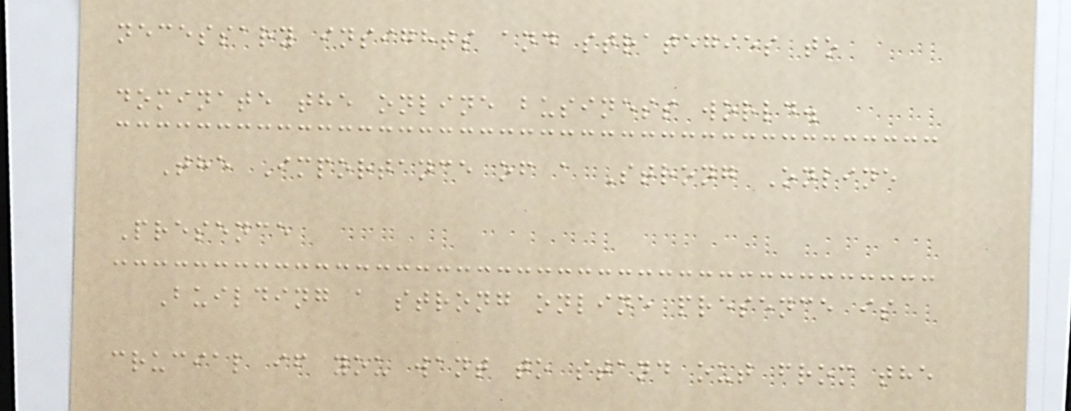necessary insights and strategies to
dominate the online business world.
The Importance of a Strong Online
Presence
Building a strong online presence is
crucial if you want to stand out from the
